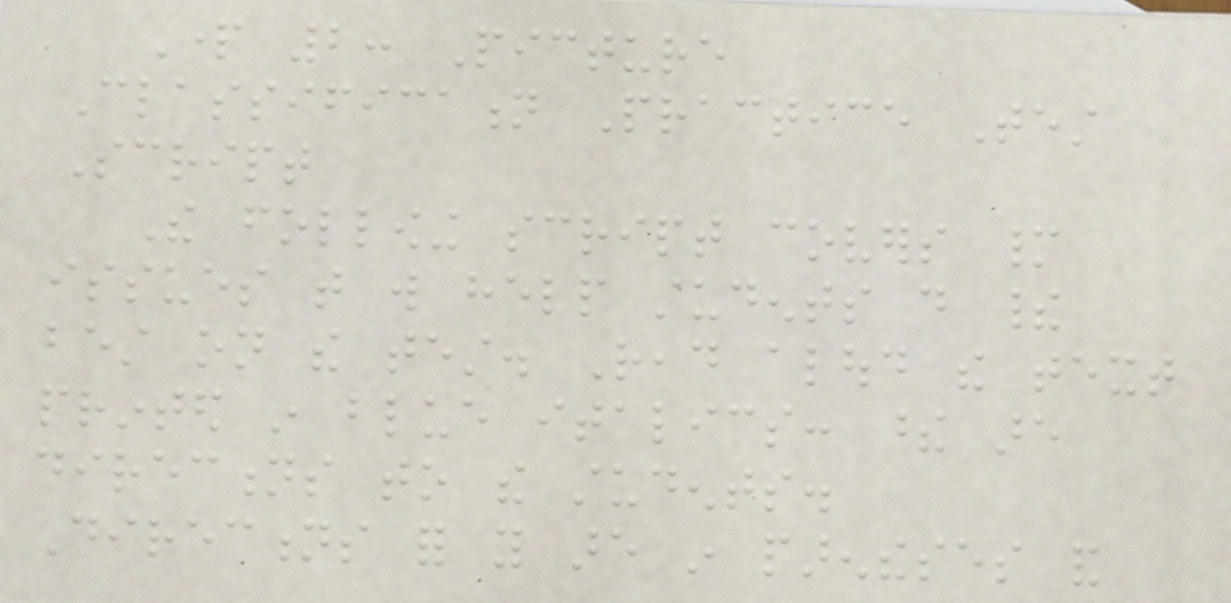Part 2: Picture
Classification Practice Test
Script
The following script covers many
issues that will help students do their
best on the test. Read aloud the text
printed in blue italics: these are
directions to the students.
Directions for you are in parentheses and
